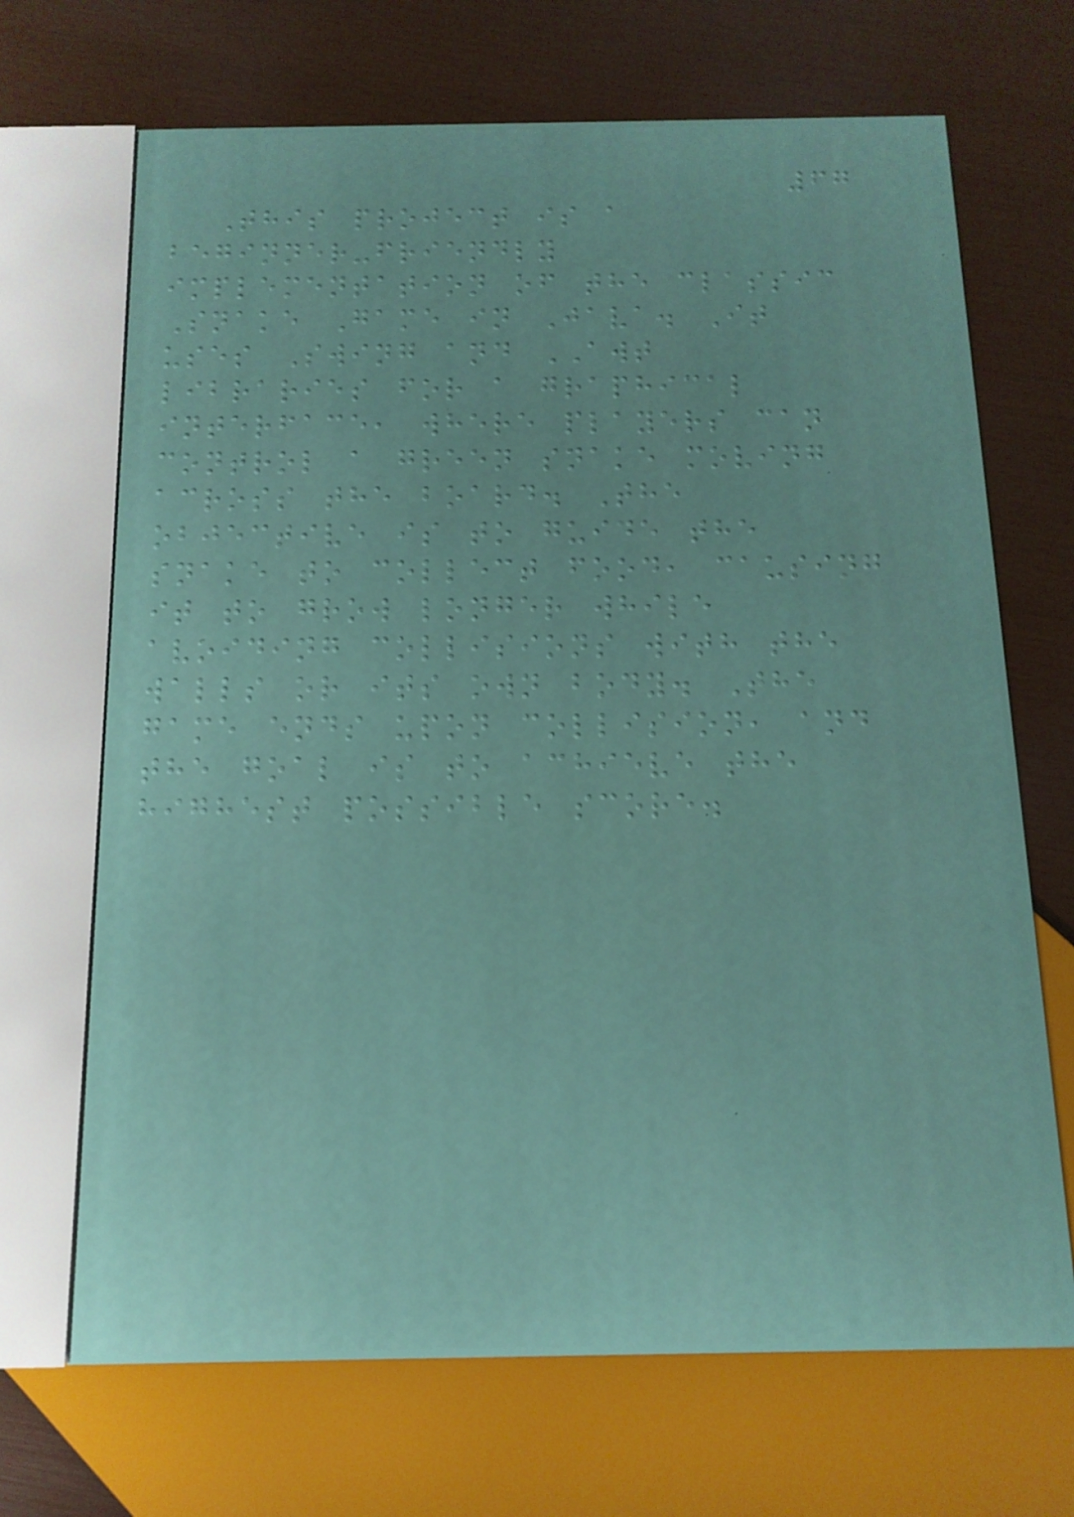67
This project is a
beginner-friendly
implementation of the classic
Snake Game in Java. It
uses Swing and AWT
libraries for a graphical
interface, where players can
control a green snake moving
across the board. The
objective is to guide the
snake to collect food, causing
it to grow longer while
avoiding collisions with the
walls or its own body. The
game ends upon collision, and
the goal is to achieve the
highest possible score.
